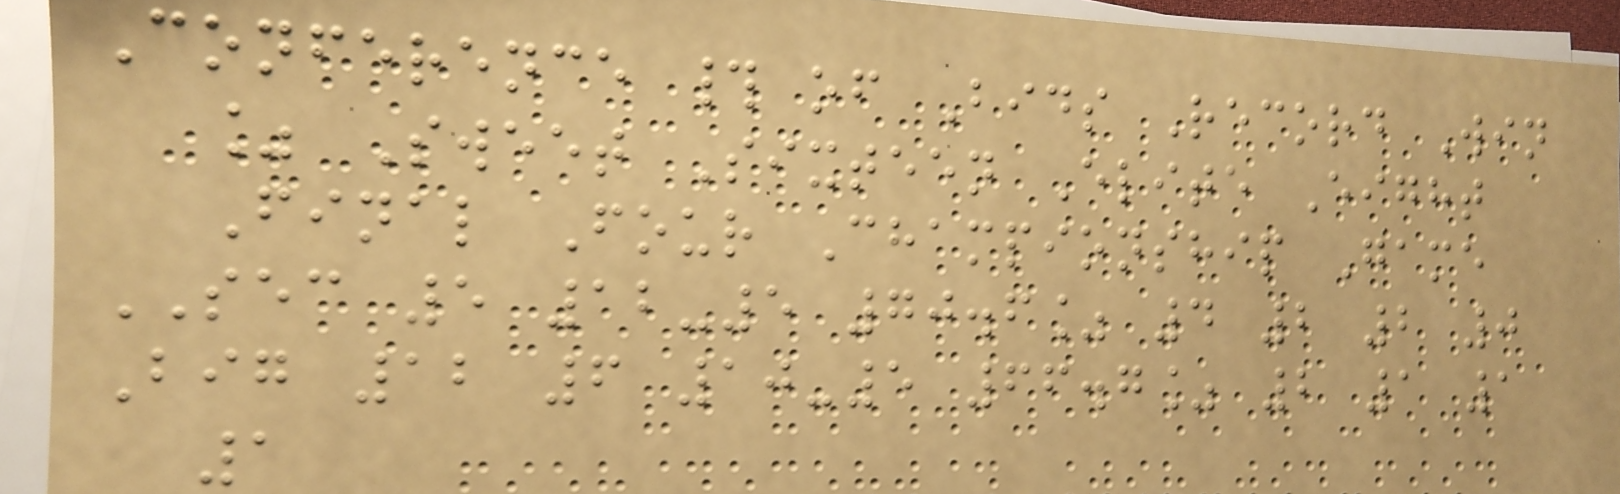Conference # of Bids Record Win
% Sweet Sixteen Elite Eight
Final Four Championship Game
SEC 5 12-5 70.6% 4 2 2 0
Big 12 6 10-5 66.7% 2 1 1
1
